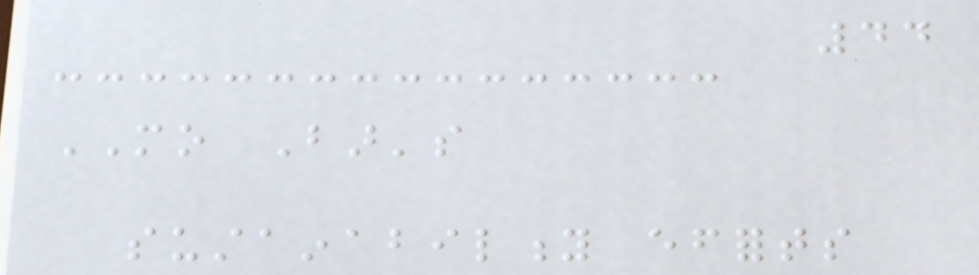44
MO Bar's
sustainability efforts
